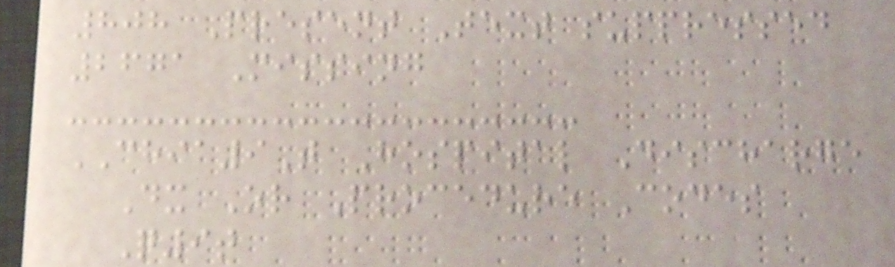808 Present Text suppressed
2671 Missing
CHIA9T Hospital Discharge
Dx Or Procedure Codes
Q9t
